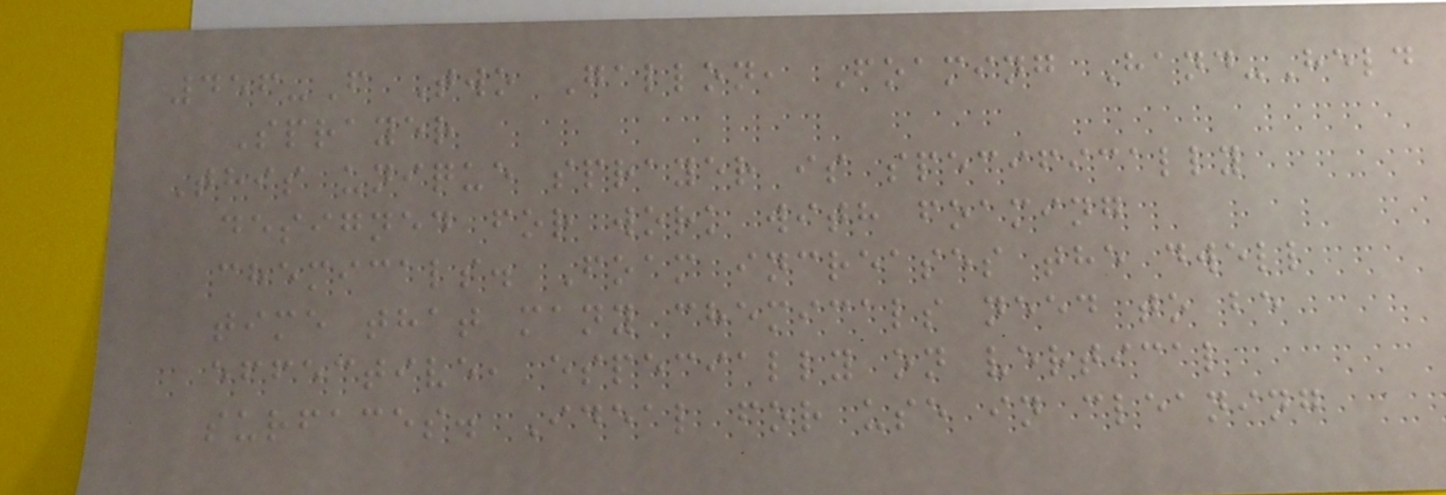456-F Two Gallon, Foaming Hand-Held
Sprayer
This unique sprayer is specifically
designed for work with foaming
chemicals. Foam increases the dwell
time that many chemicals need to be
effective, especially on vertical
surfaces. Ideal for use in cleaning
